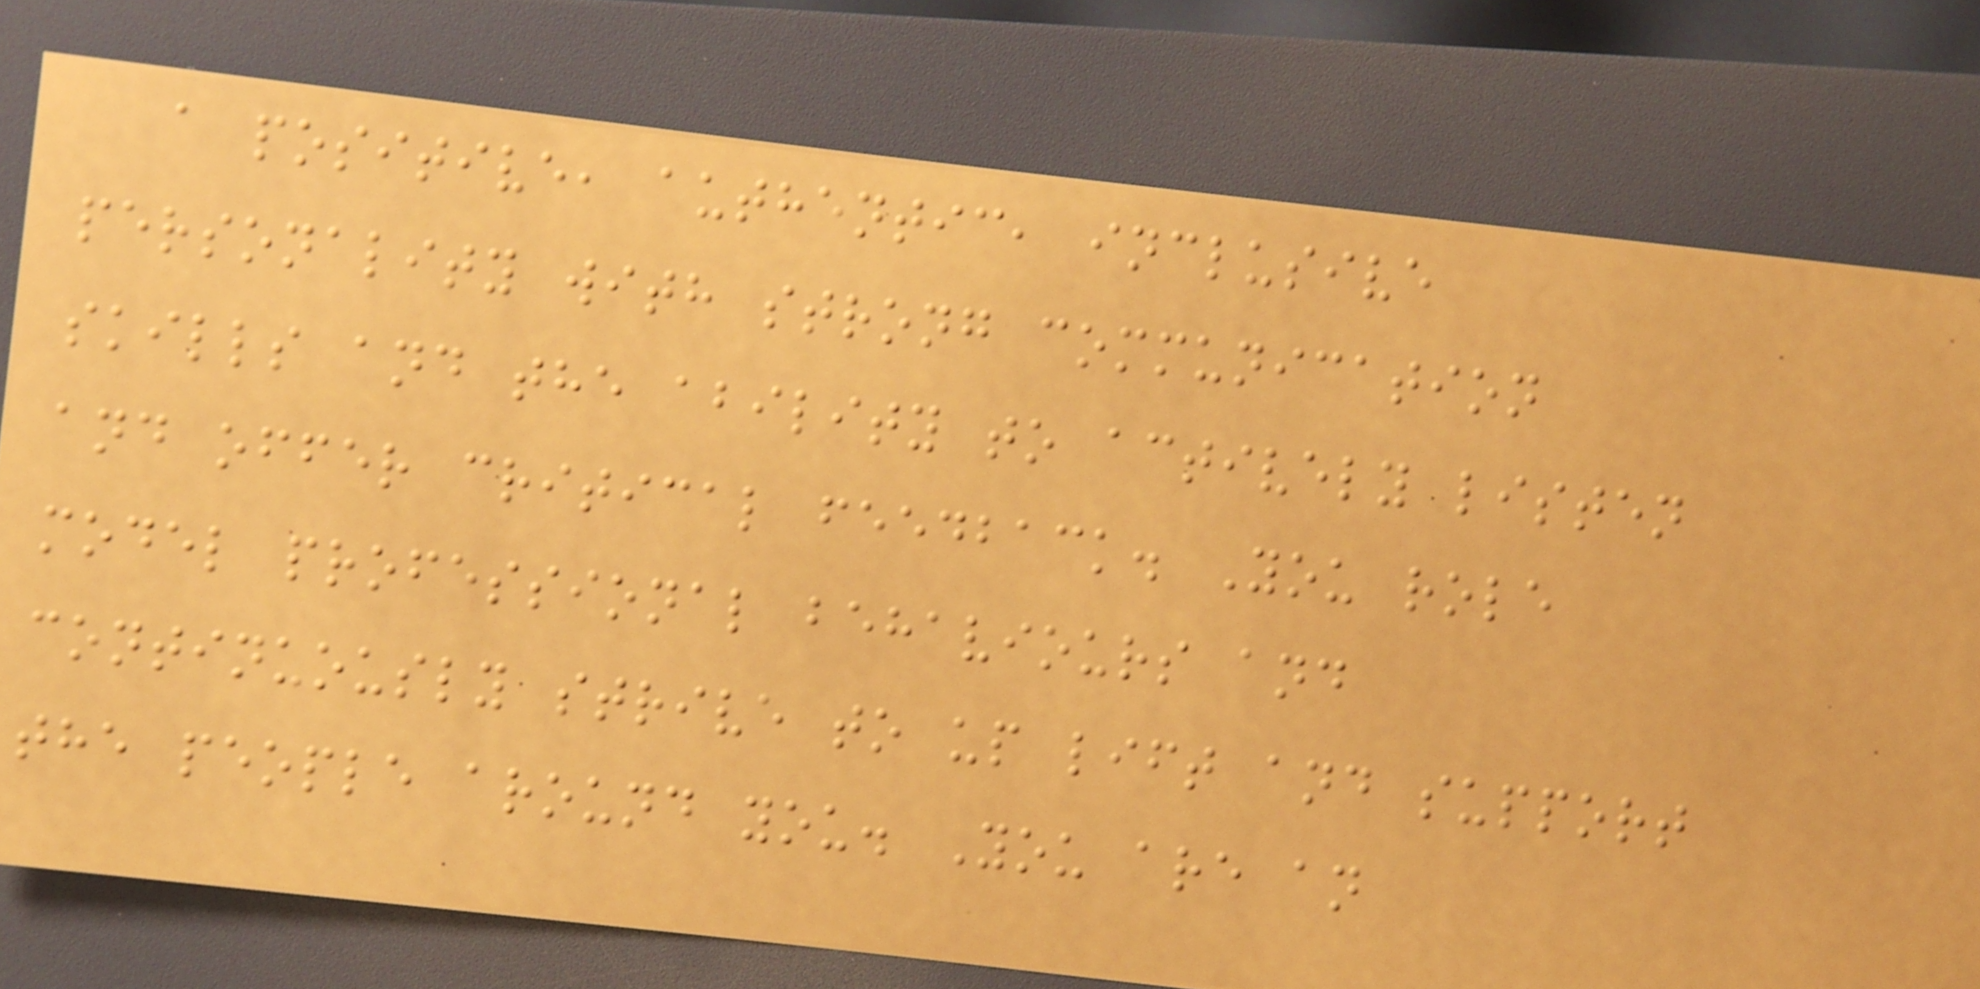a positive, authentic, inclusive
personality with strong communication
skills and the ability to actively listen
and offer critical feedback. You role
model professional behaviours and
continuously strive to up lift and support
the people around you. You are an
